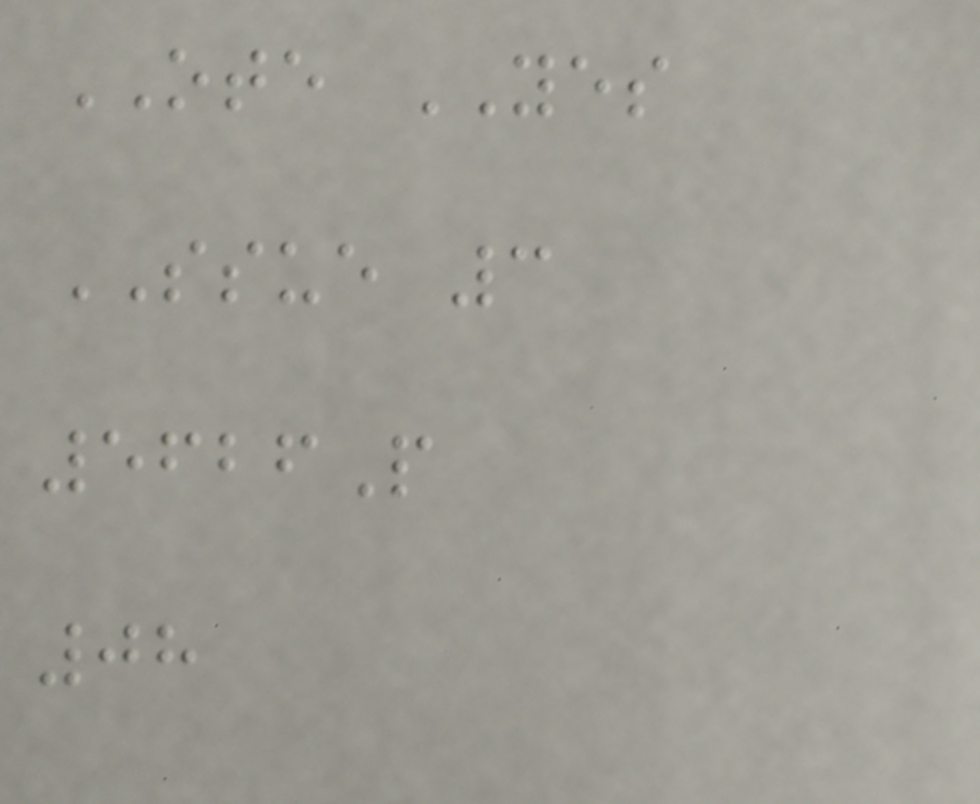OTE YES
SSUE 3
5626P
08
